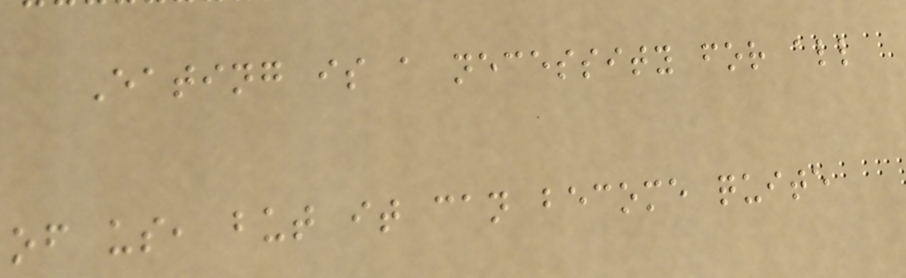Eating is a necessity for all
of us, but it can become quite
